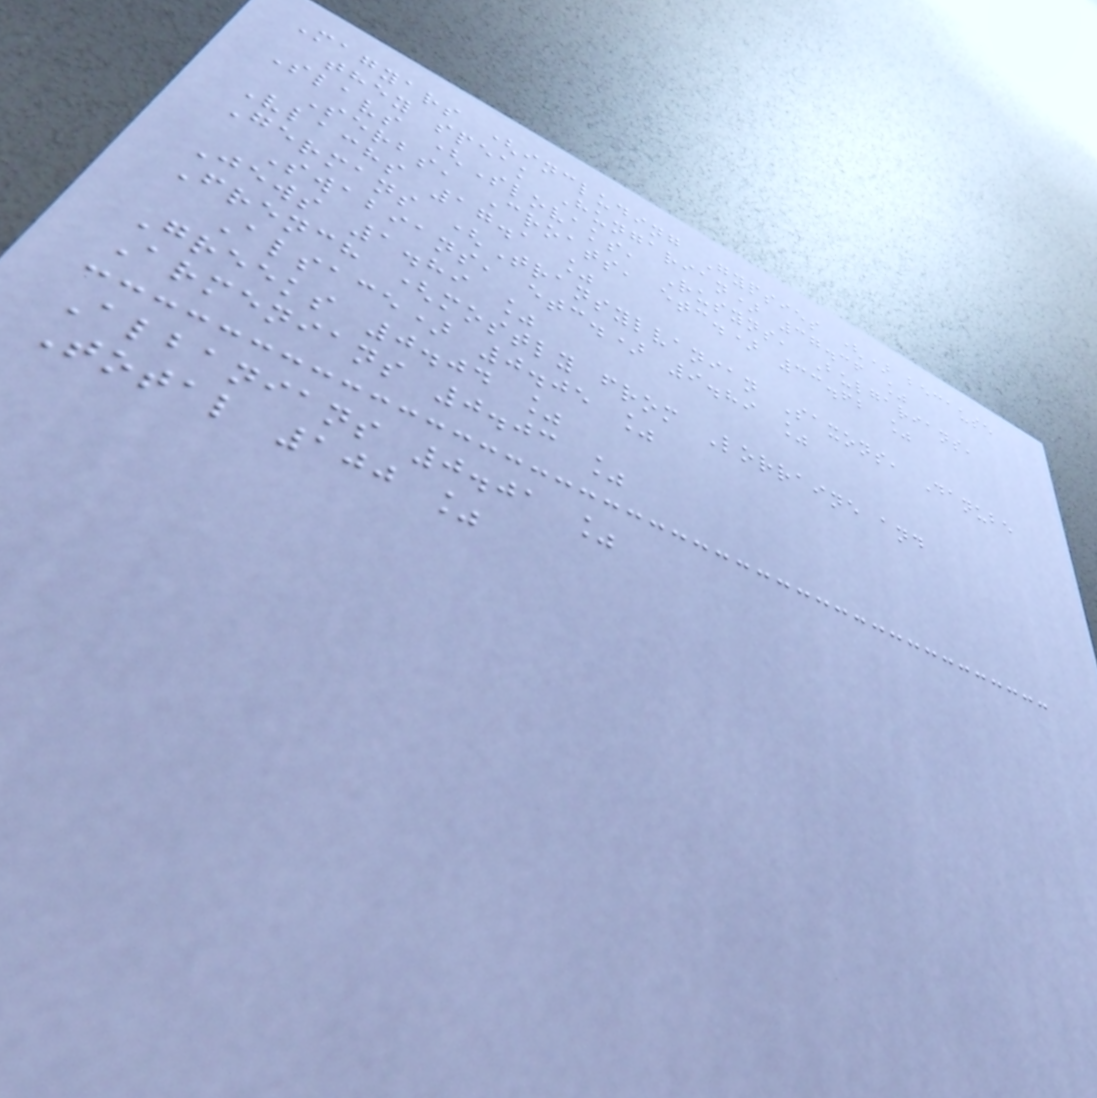Magyars (including Gypsies () because
they speak Hungarian) 37.36 %
Slavs (Slovaks, Rusyns, Bulgarians,
Serbs, Croats, etc.) 33.62 %
Vlachs 17.1 %
Germans (Transylvanian Saxons, Danube
Swabians, etc.) 9.89 %
Jews 1.89 %
French (mostly from Lorraine and
Alsace) 0.05 %
Greeks 0.04 %
Armenians 0.03 %
Albanians 0.01 %
Total 100 %
